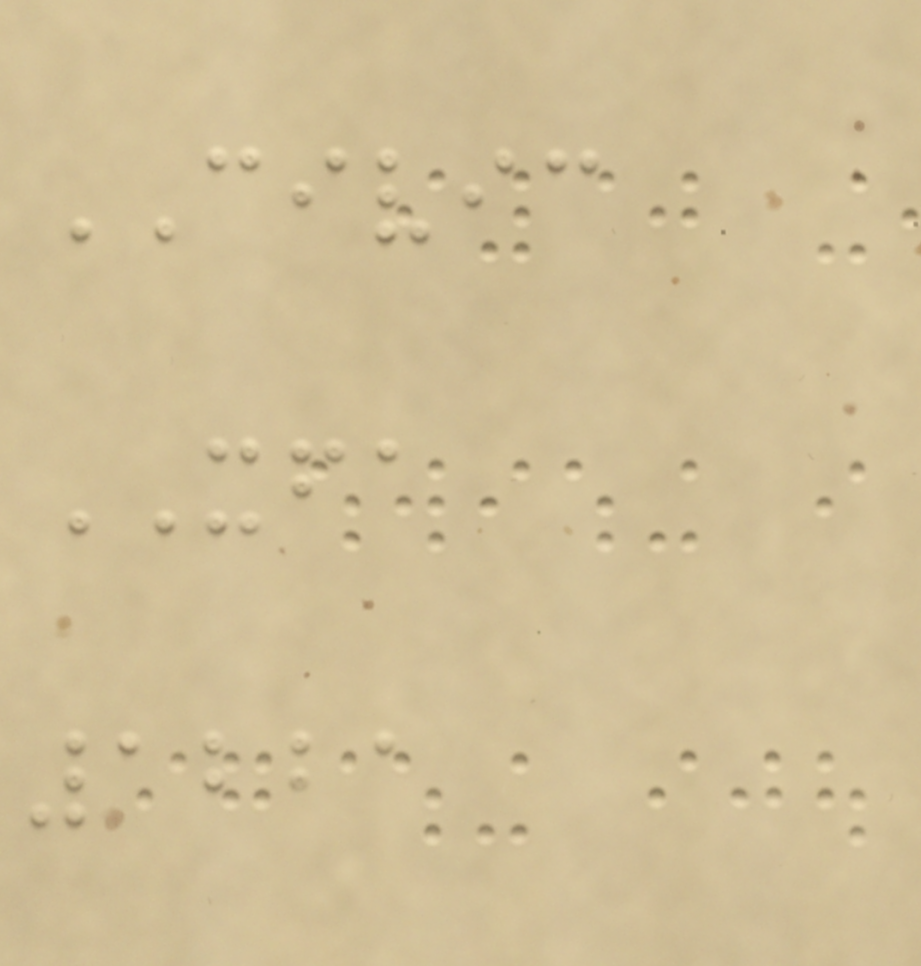CIVIC
XFA
1221
